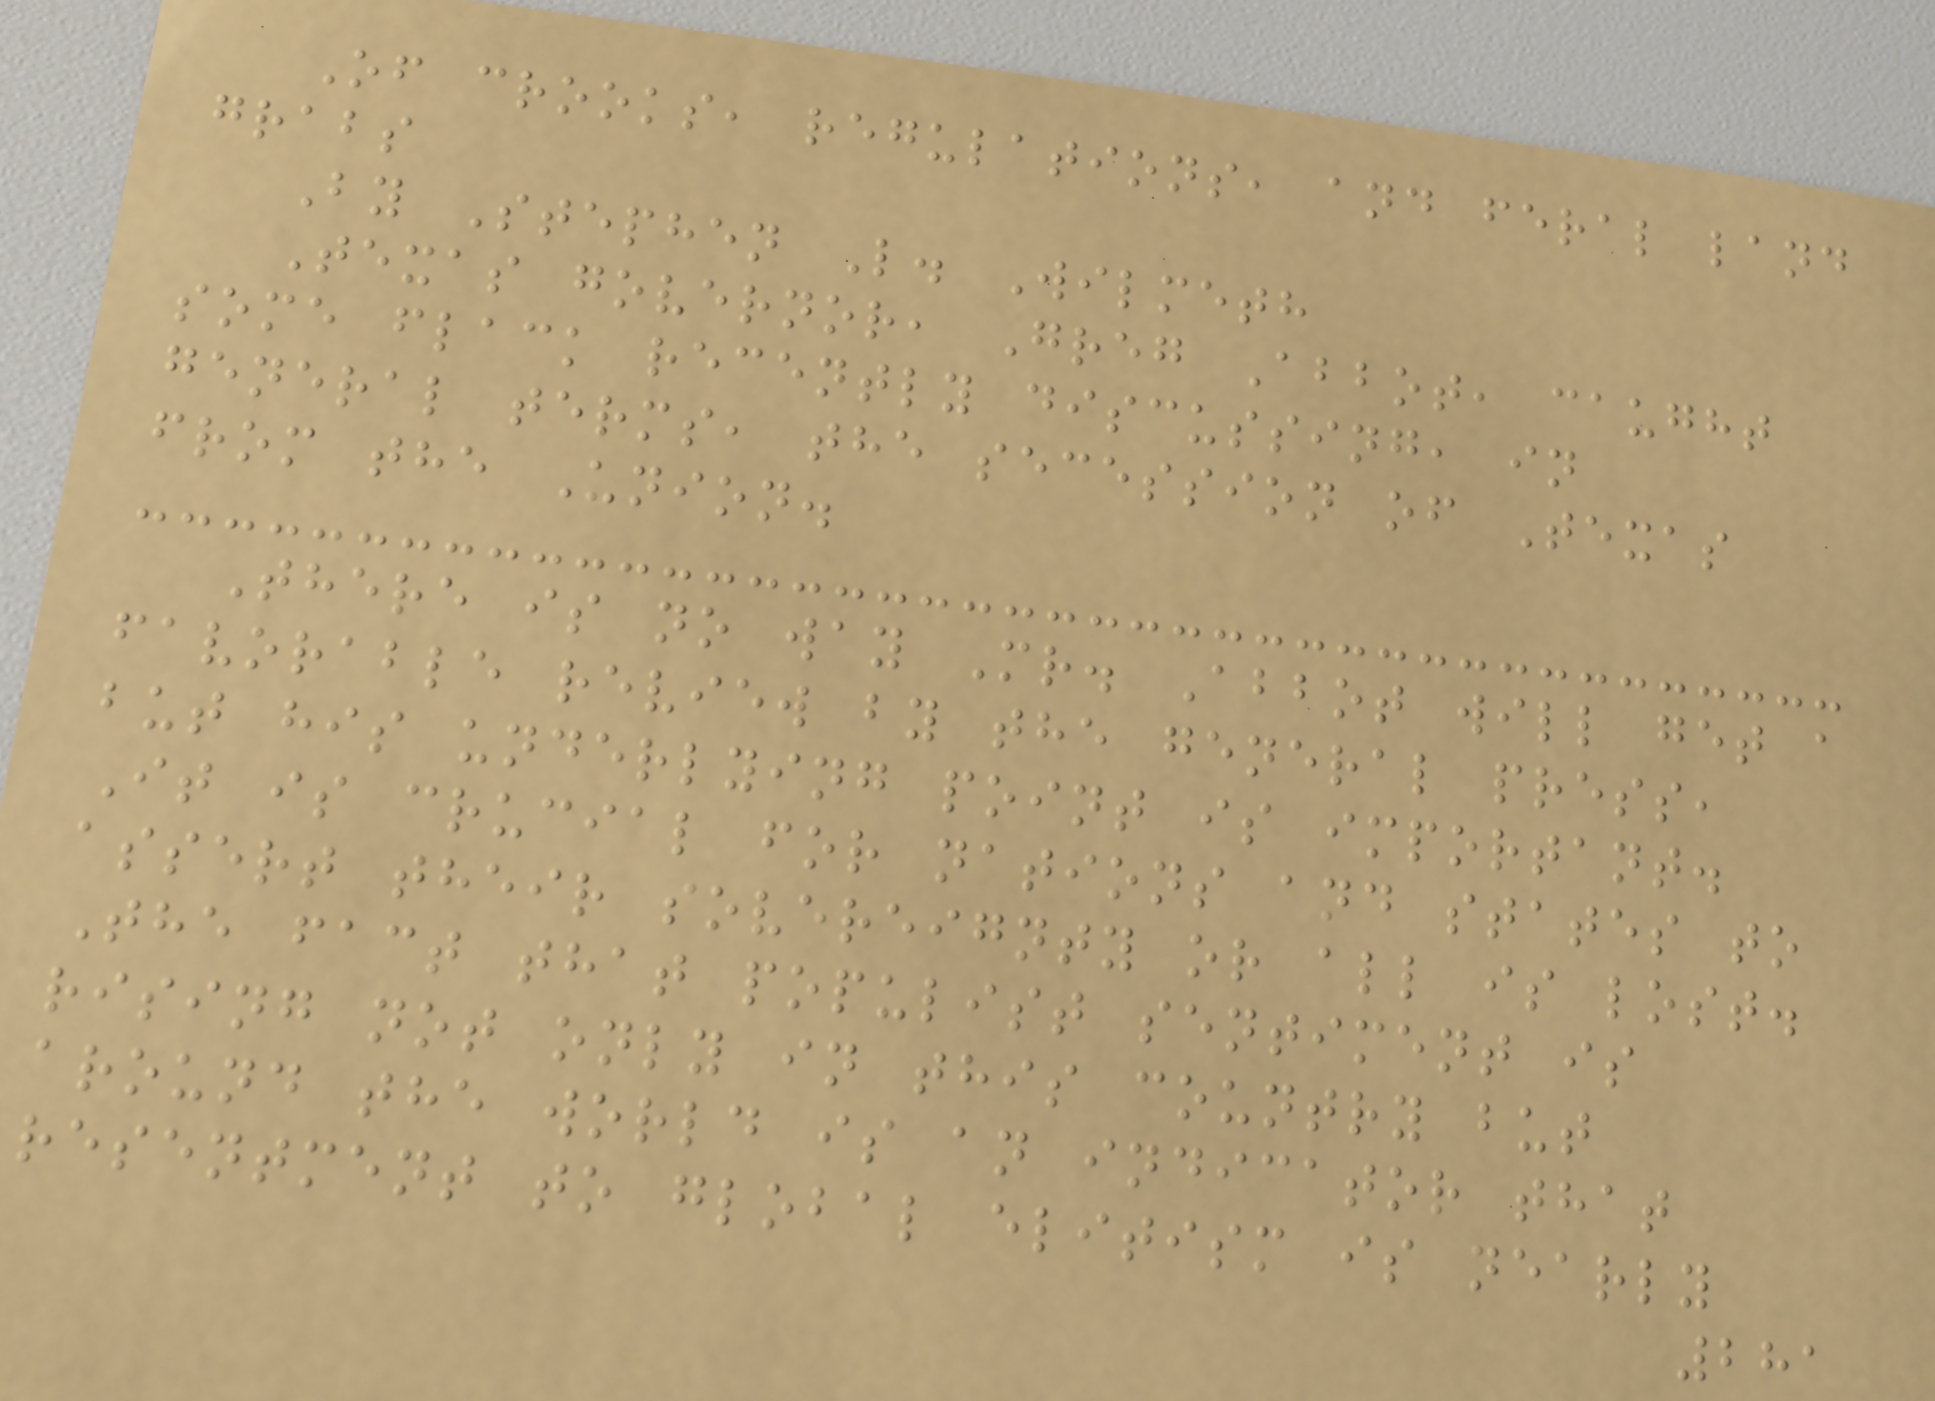Of crooks, regulations, and feral land
grabs
By Stephen L. Wilmeth
Texas governor, Greg Abbot, caught
some flack recently discussing, in
general terms, the secession of Texas
from the Union.
There is no way Mr. Abbot will get a
favorable review by the general press,
but his underlying point is important.
It is crucial for nations and states to
assert their sovereignty or all is lost.
The fact that populist sentiment is
rising not only in this country but
around the world is an indicator that
resentment to global elitism is nearly
281
